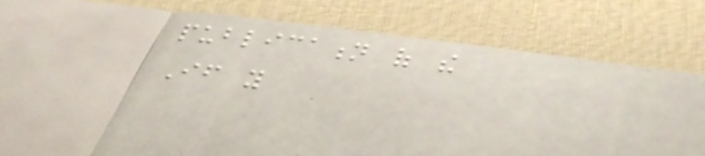publication of the
If you
